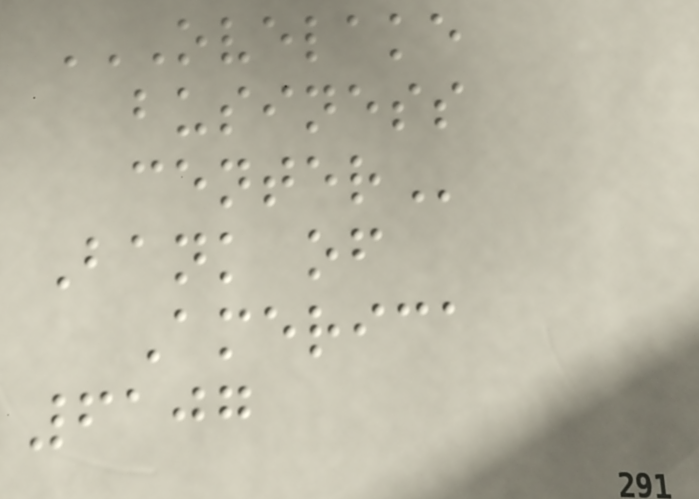OVELAKE
BUSINESS
CENTER
Bank of
America
6107
